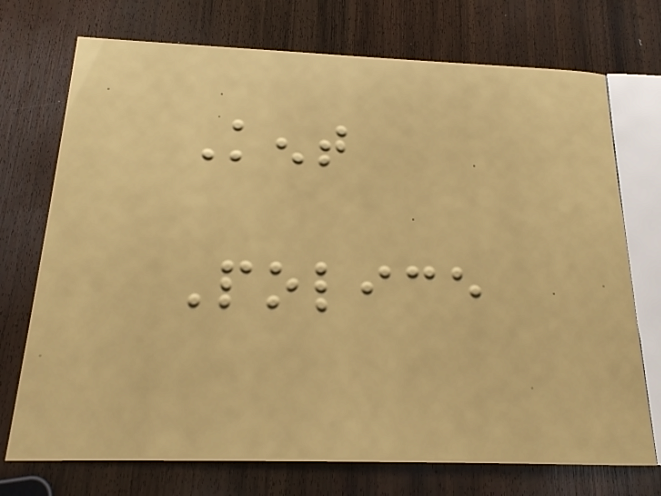Kent
Police
